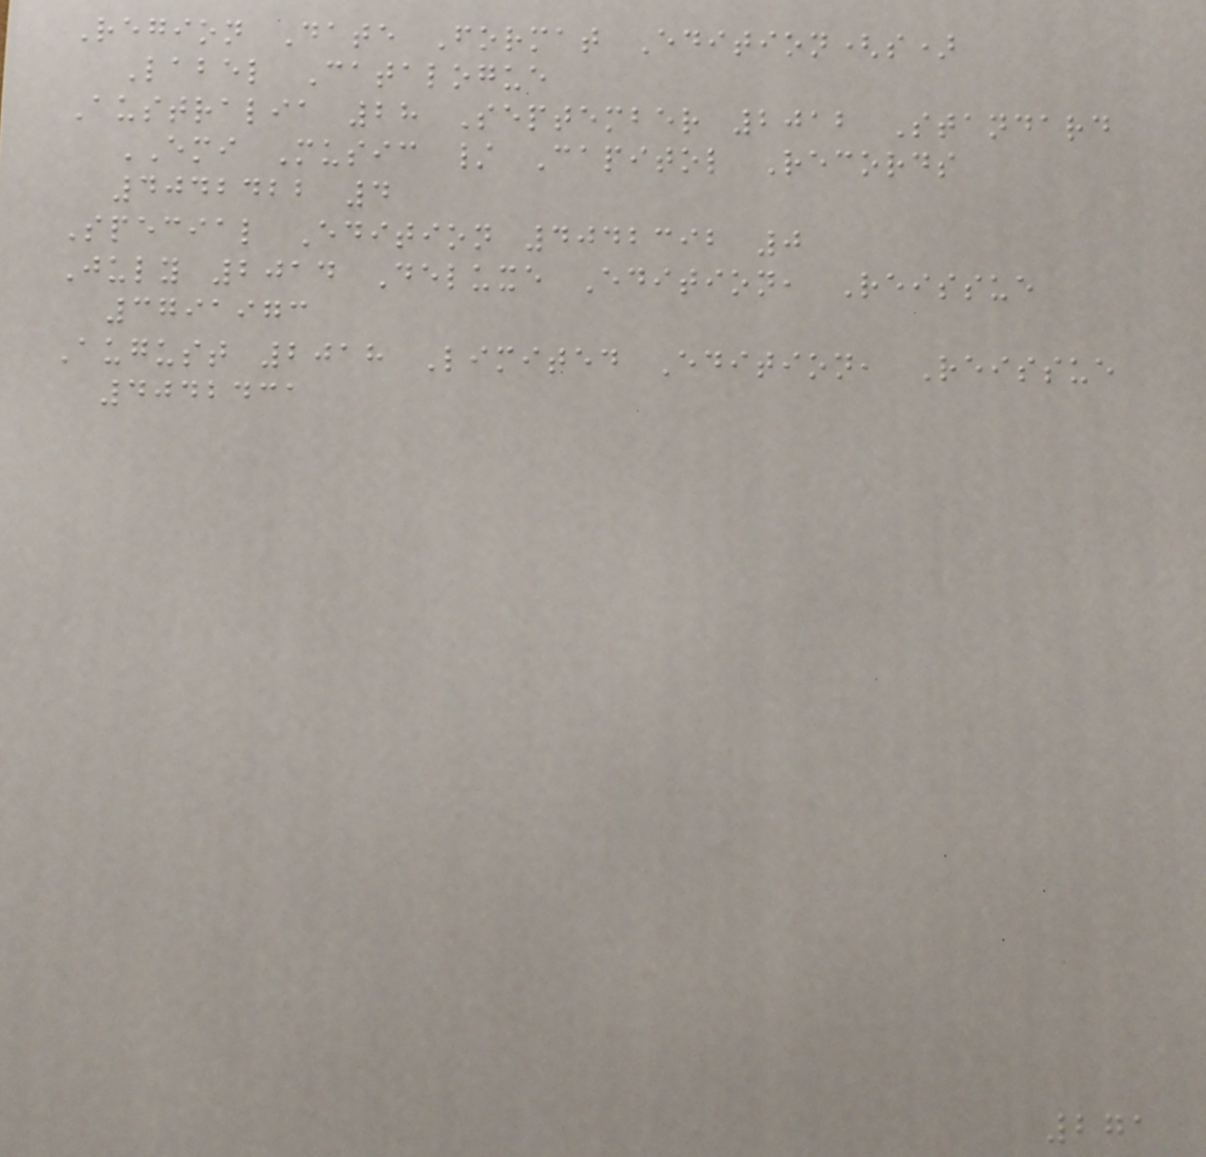Region Date Format Edition(s)
Label Catalogue
Australia 28 September 2012 Standard
EMI Music / Capitol Records
4042422 4
Special Edition 4042392 0
July 2014 Deluxe Edition, Reissue
3791973
August 2018 Limited Edition, Reissue
4042431
271
